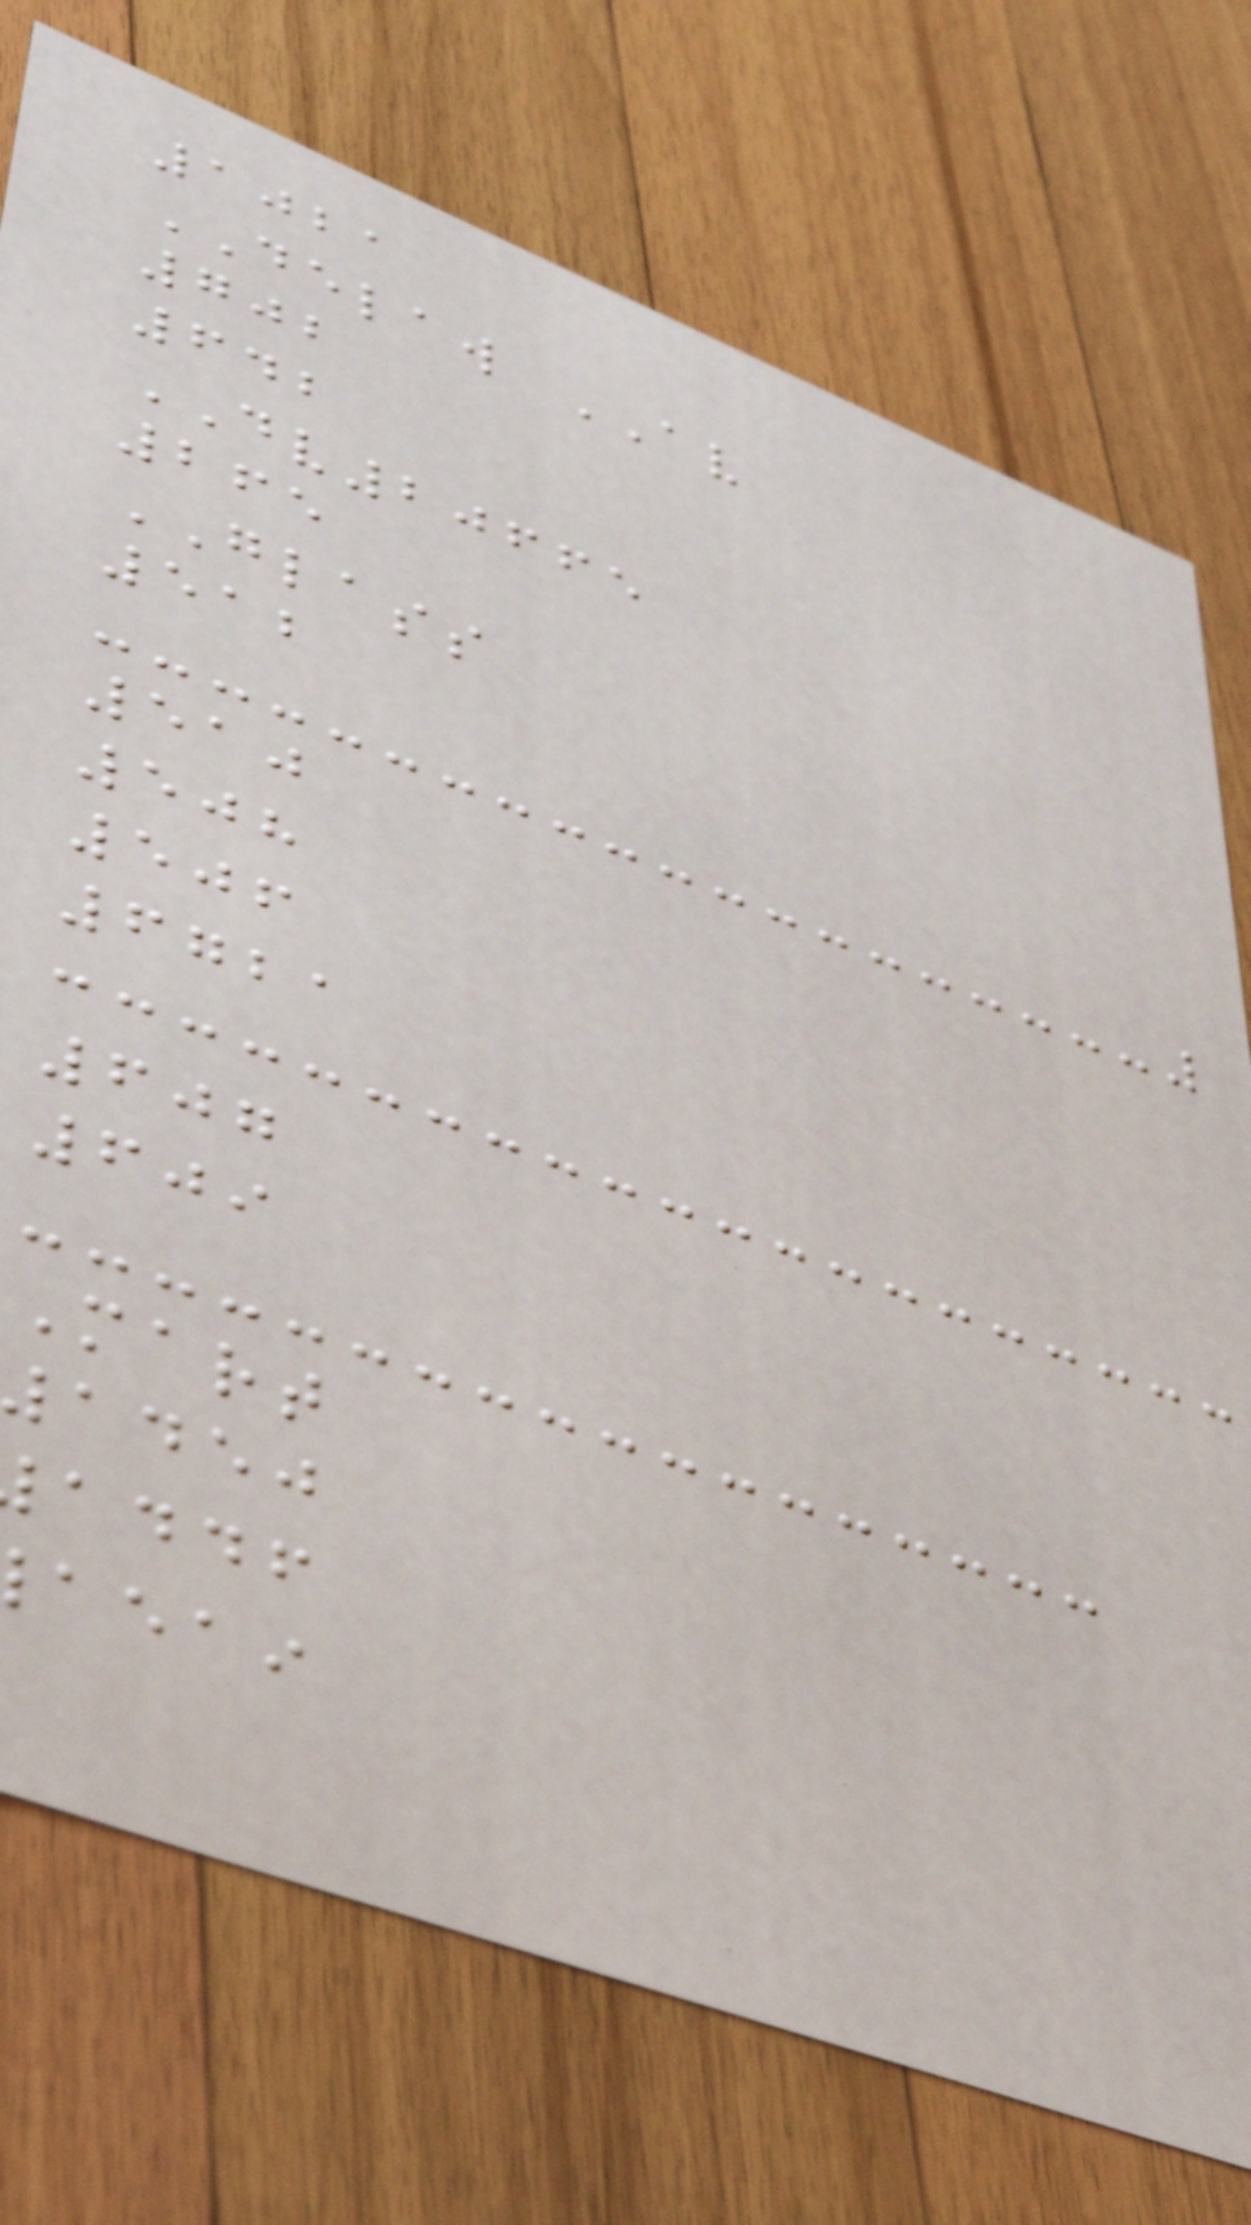1021
DELAW AV
702
642
DV20665
265
GLASS
512
510
508
506
6721
607
609
Mart
adej
addf
aeai
